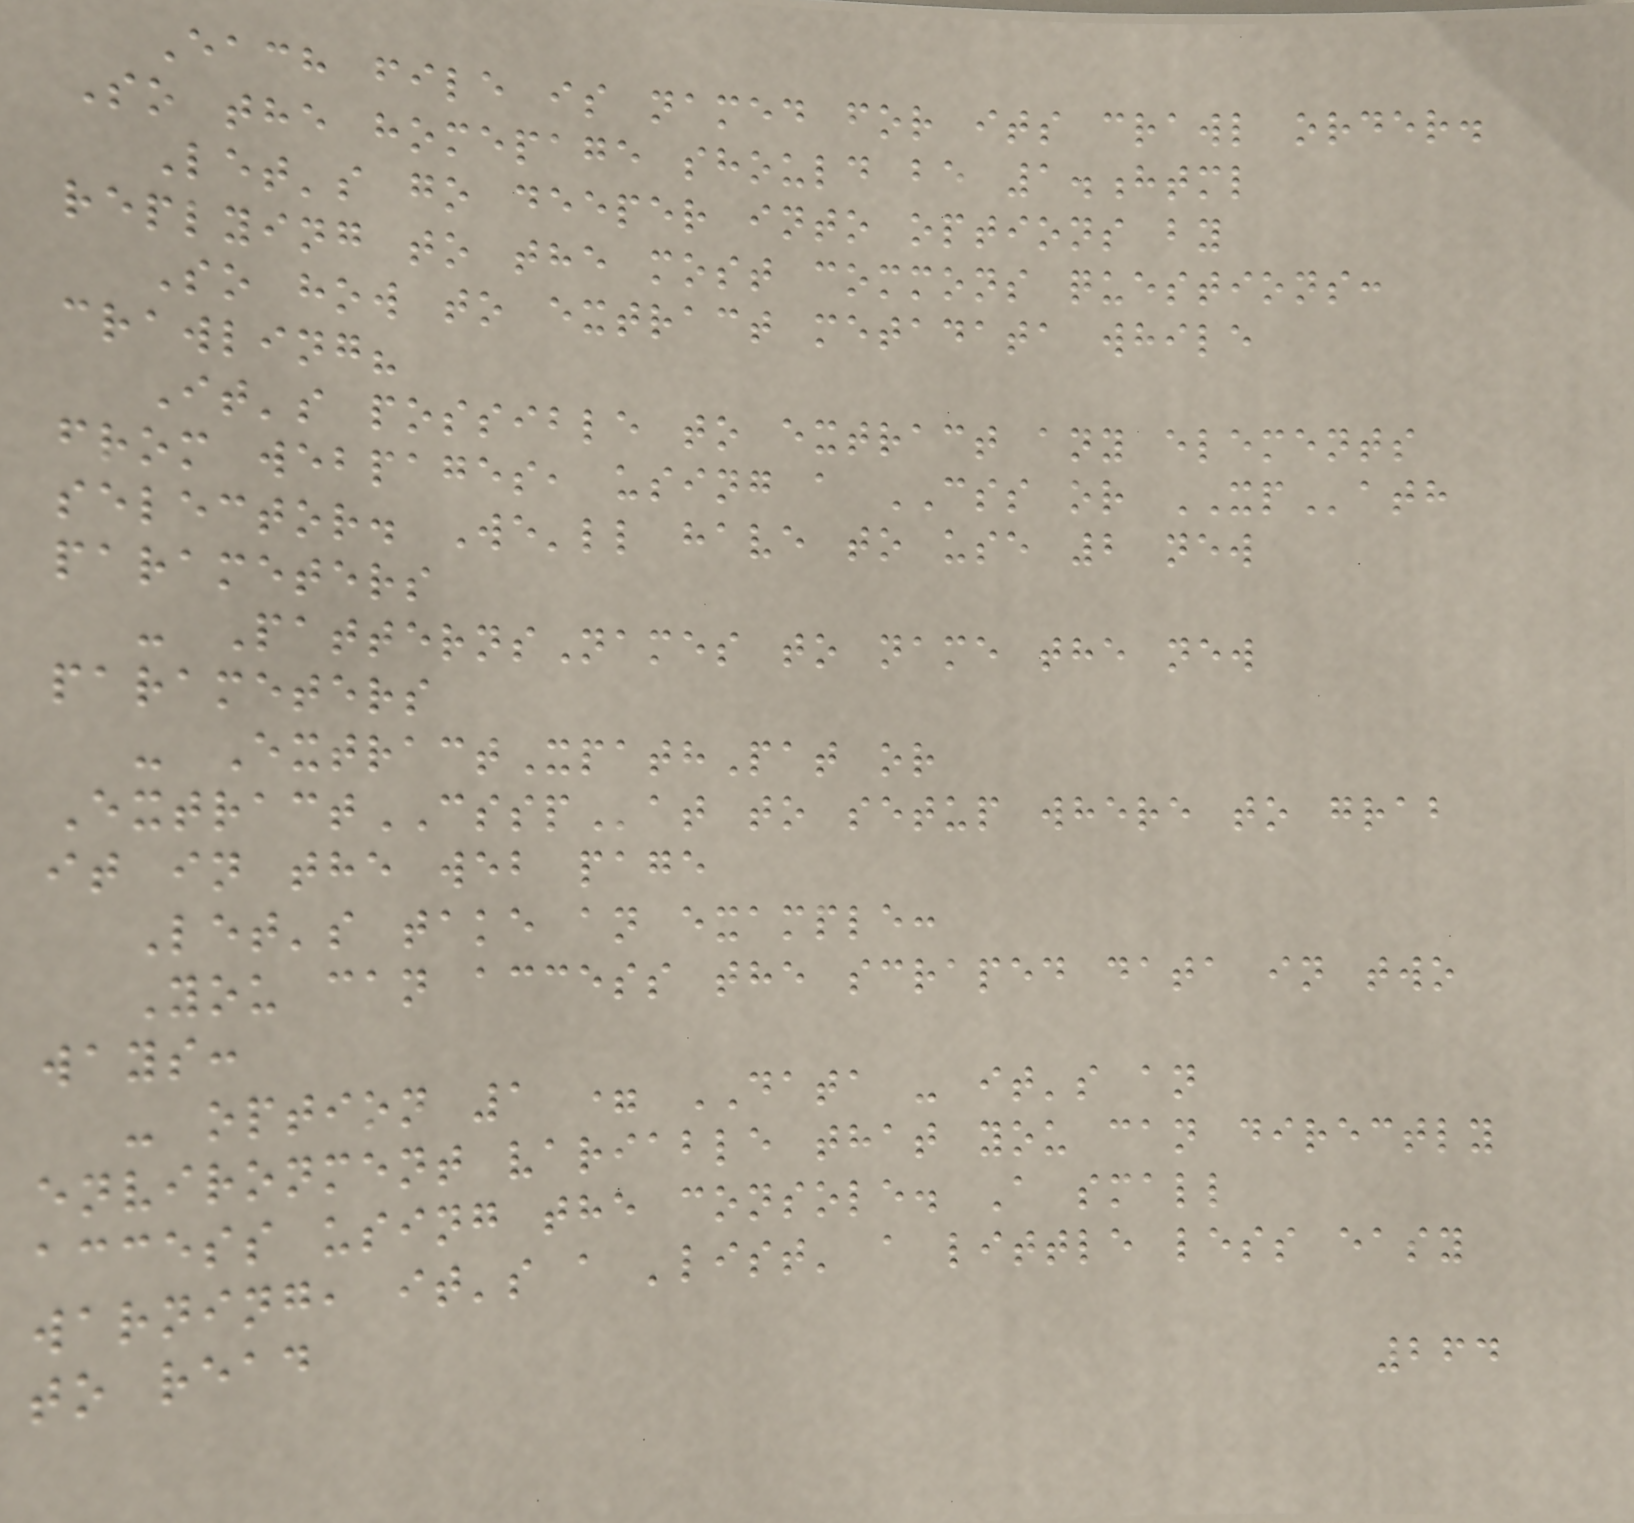Each file is named for its crawl order.
So the homepage should be 1.html
Let's go deeper into options by
replying to the most commons questions:
So how to extract metadata while
crawling?
It's possible to extract any elements
from webpages, using a CSS or XPath
selector. We'll have to use 2 new
parameters
- PatternsNames to name the new
parameters
- ExtractXpathPat or
ExtractCSSPat to setup where to grab
it in the web page
Let's take an example:
You can access the scraped data in two
ways:
- option 1 = DATA - it's an
environment variable that you can directly
access using the console. A small
warning, it's a 'list' a little less easy
to read
264
